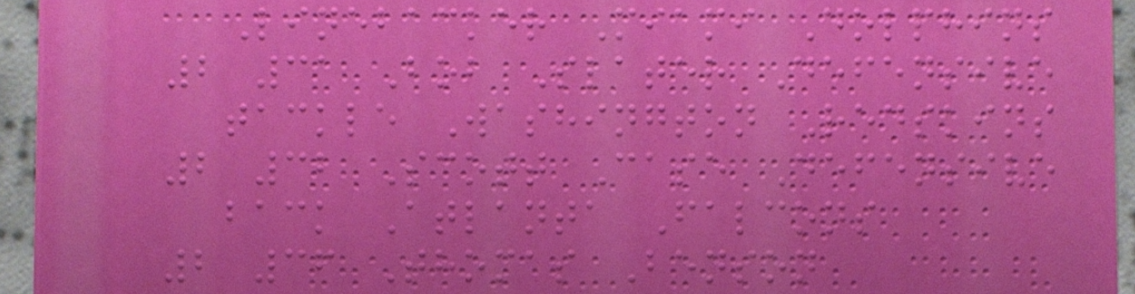Linebacker Miami Dolphins
2 31 Bob Slater Defensive
tackle Washington Redskins
2 32 Scott Case Defensive
back Atlanta Falcons
2 36 Thomas Benson
